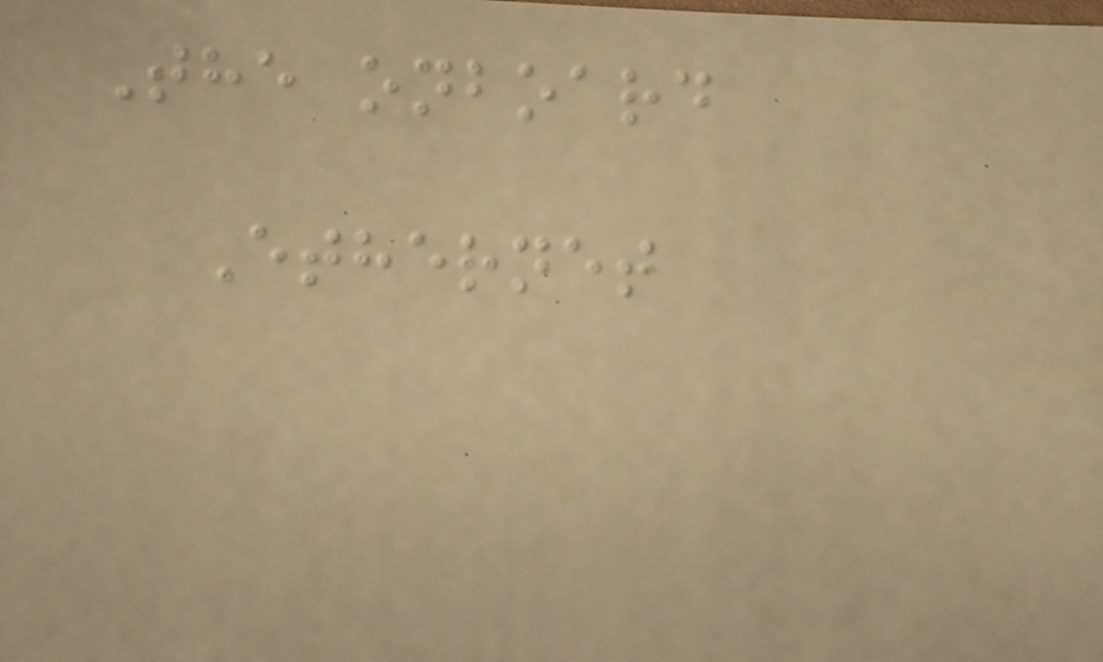The onboard
Ethernet
